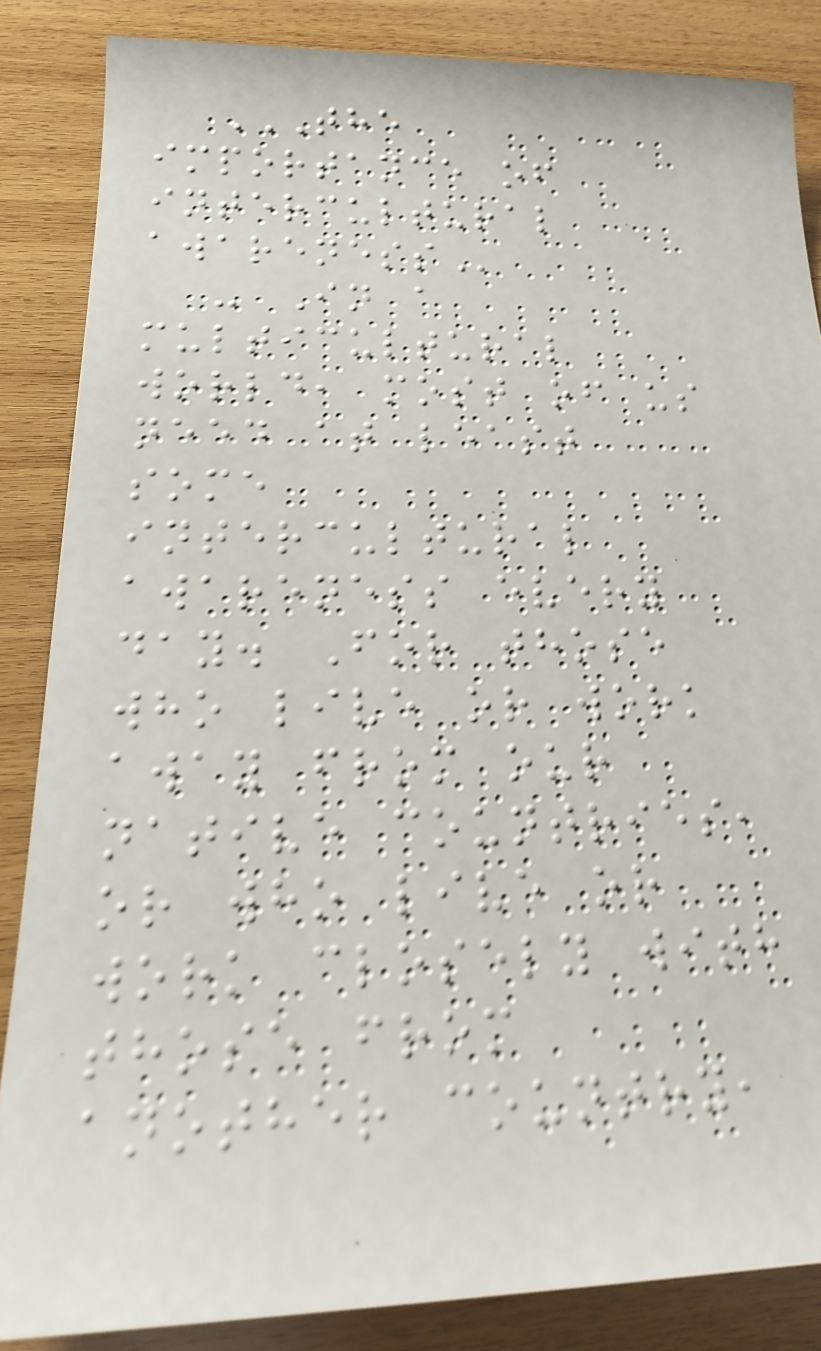THE
IMPORTANCE OF
INTERCULTURAL
AWARENESS
- In a
multicultural
world, most of us
need at least
some
intercultural
awareness every
day. For those
who live or work
away from our
native countries,
or who live or
work closely with
those from
another country,
